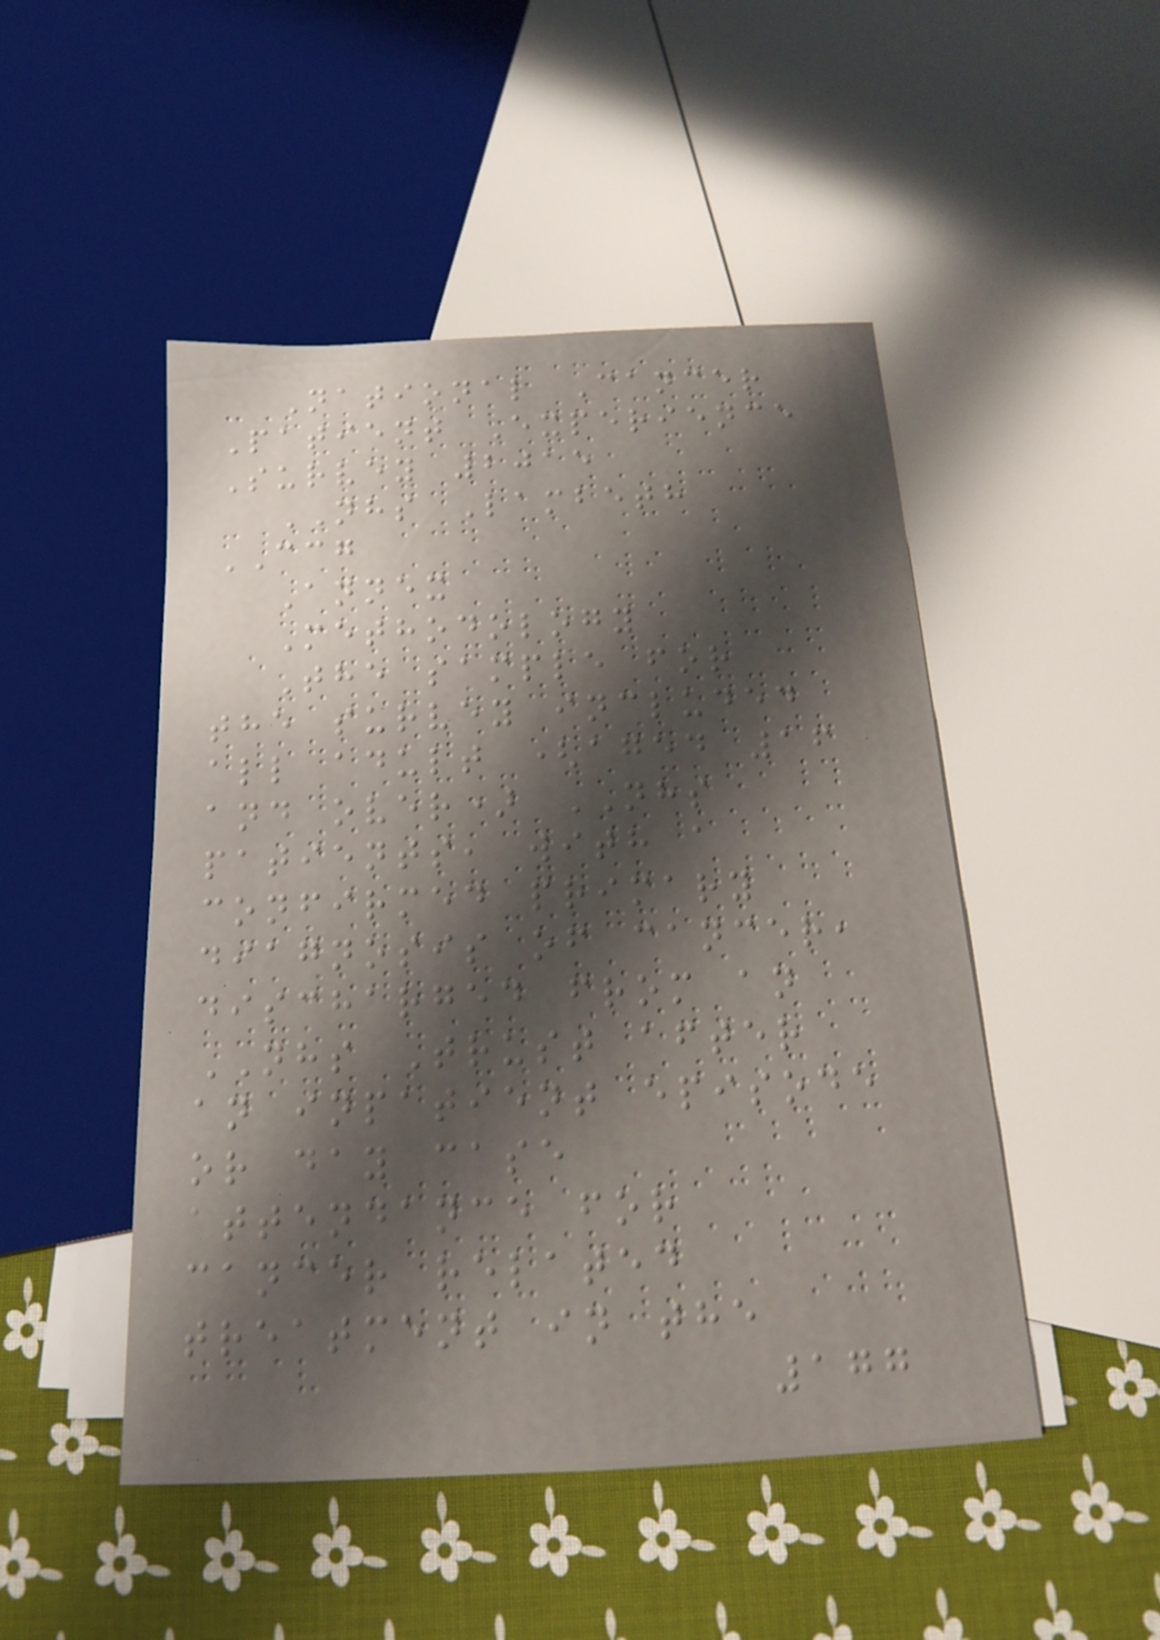National Cancer
Patient Experience
Survey 2015
NHS Lambeth
CCG
Annex
Methodology
The sample for
the survey included
all adult (aged 16
and over) NHS
patients, with a
confirmed primary
diagnosis of cancer,
discharged from an
NHS Trust after
an inpatient episode
or day case
attendance for
cancer related
treatment in the
177
